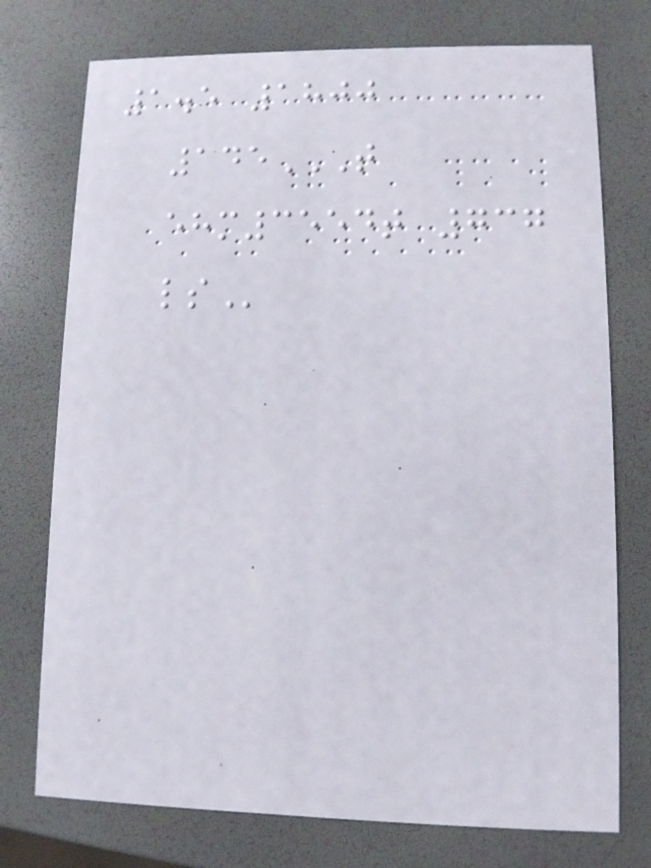1.5 1800
145T
EHM3554T 737
LS
